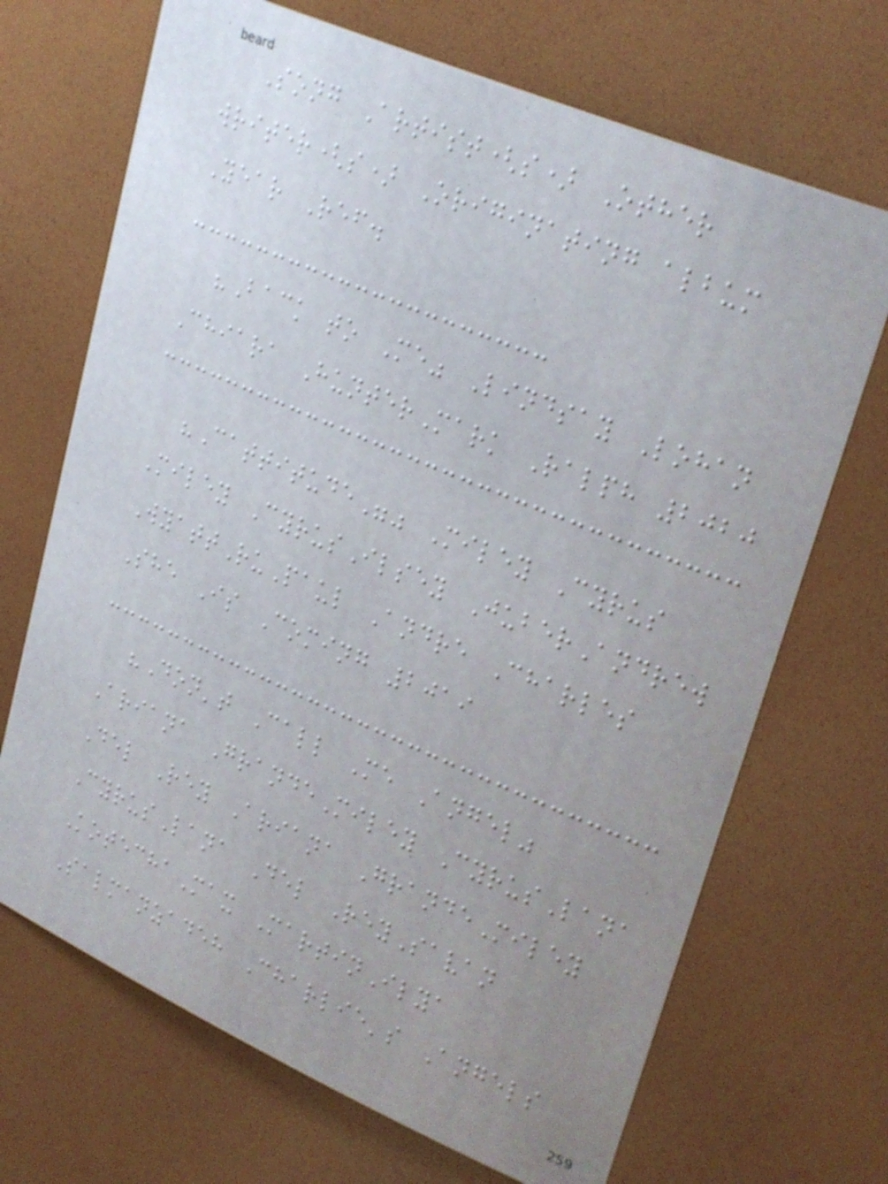Song Artist(s) Other
writer(s) Originating album
Year Ref.
"Back to Me" Lindsay Lohan
Chiara HunterMark Ralph 2020
"Cattitude"" Miley Cyrus
Miley CyrusIlsey JuberAndrew
WyattRuPaul Andre Charles
She Is Coming 2019
"Don't Call Me Angel"
Ariana GrandeMiley CyrusLana
Del Rey Ariana GrandeMiley
CyrusLana Del ReySavan
KotechaMax MartinIlya
Salmanzadeh Charlie's Angels
